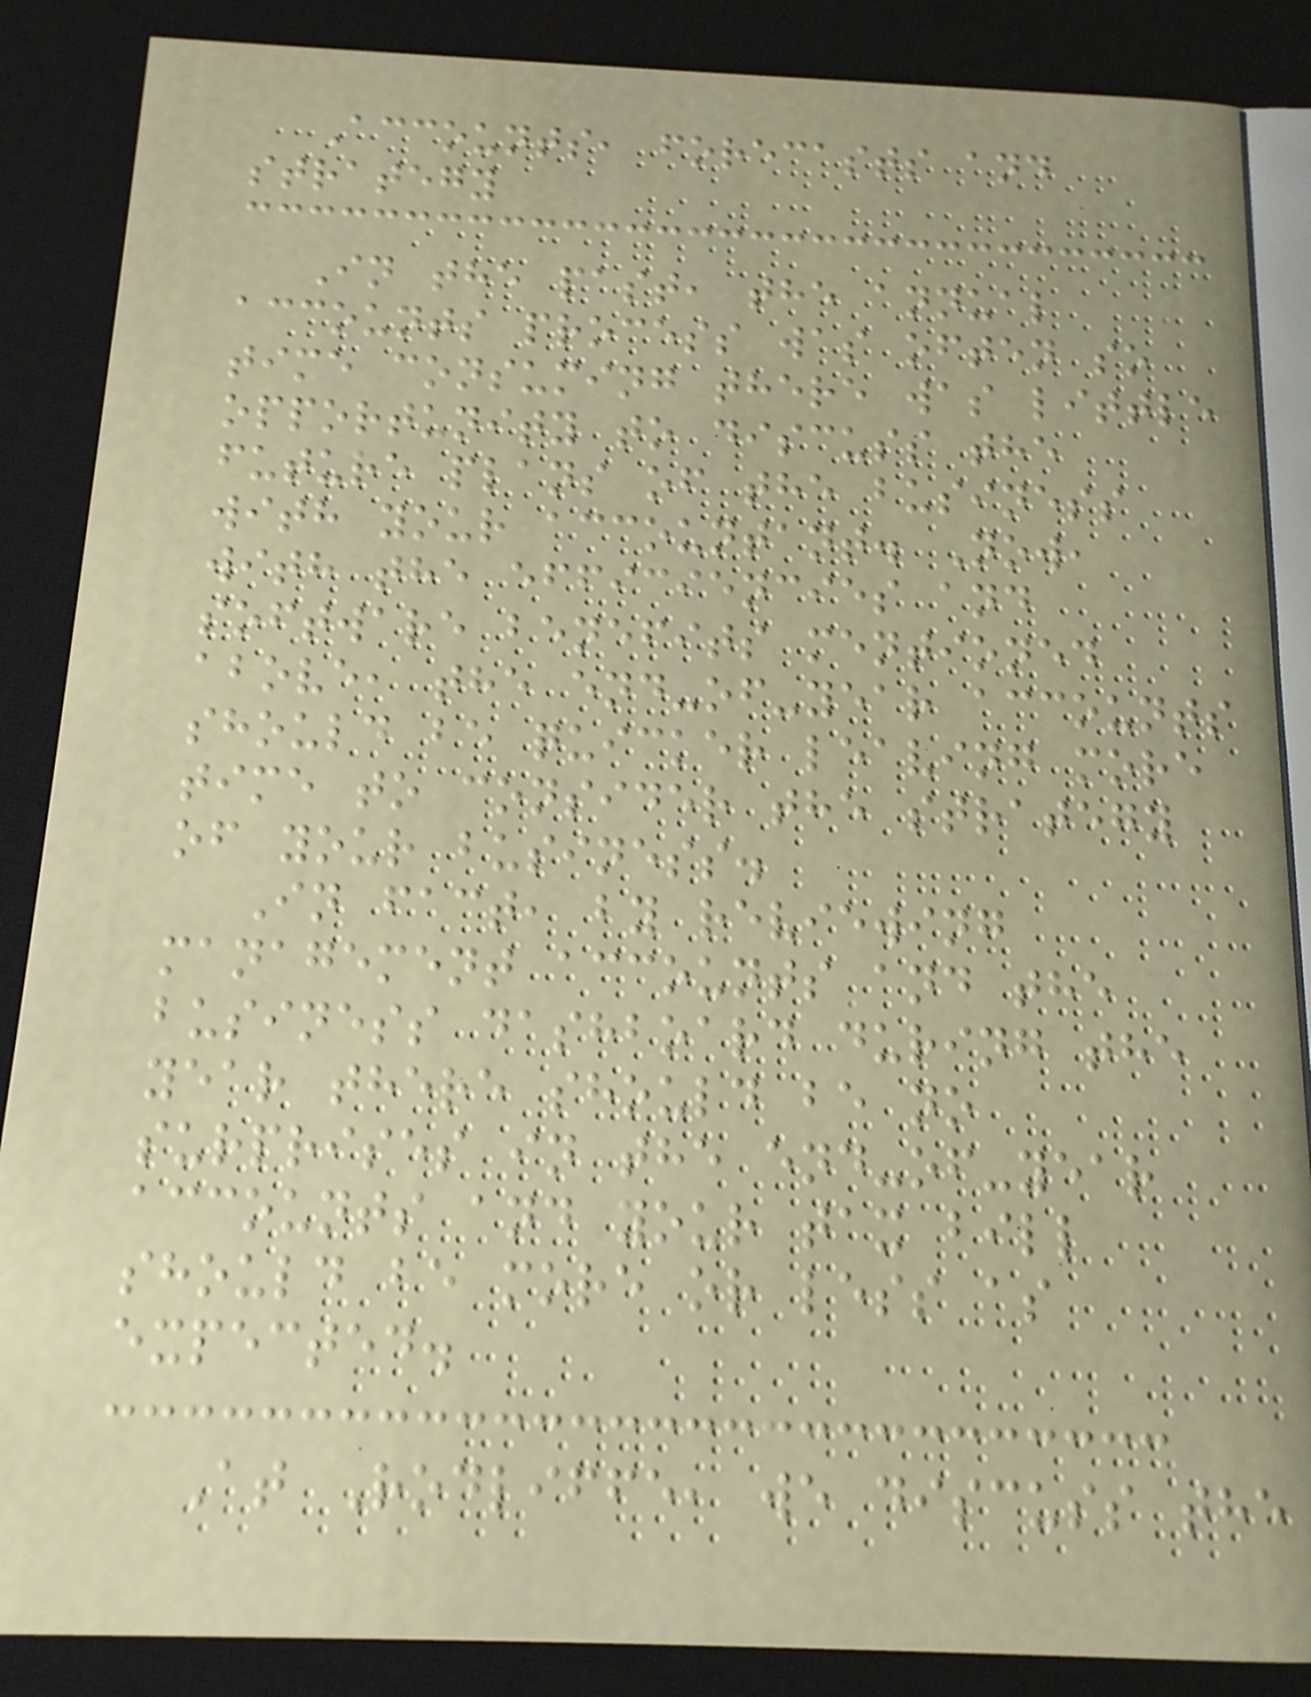Accounts, forecasts and
strategy
In the past, the annual
accounts process was often so
time consuming there was little
opportunity to discuss the
future plans of the business
with your accountant. Now,
with the efficiencies and
software benefits mentioned
above, the end-of-year accounts
should be quicker leaving more
time to consider the strategy
of your business.
In fact, by reviewing
management accounts and the
business dashboard during the
year there should be no
surprises in the end-of-year
accounts and your tax bill
should be more or less as
expected.
At Rodliffe, we discuss the
